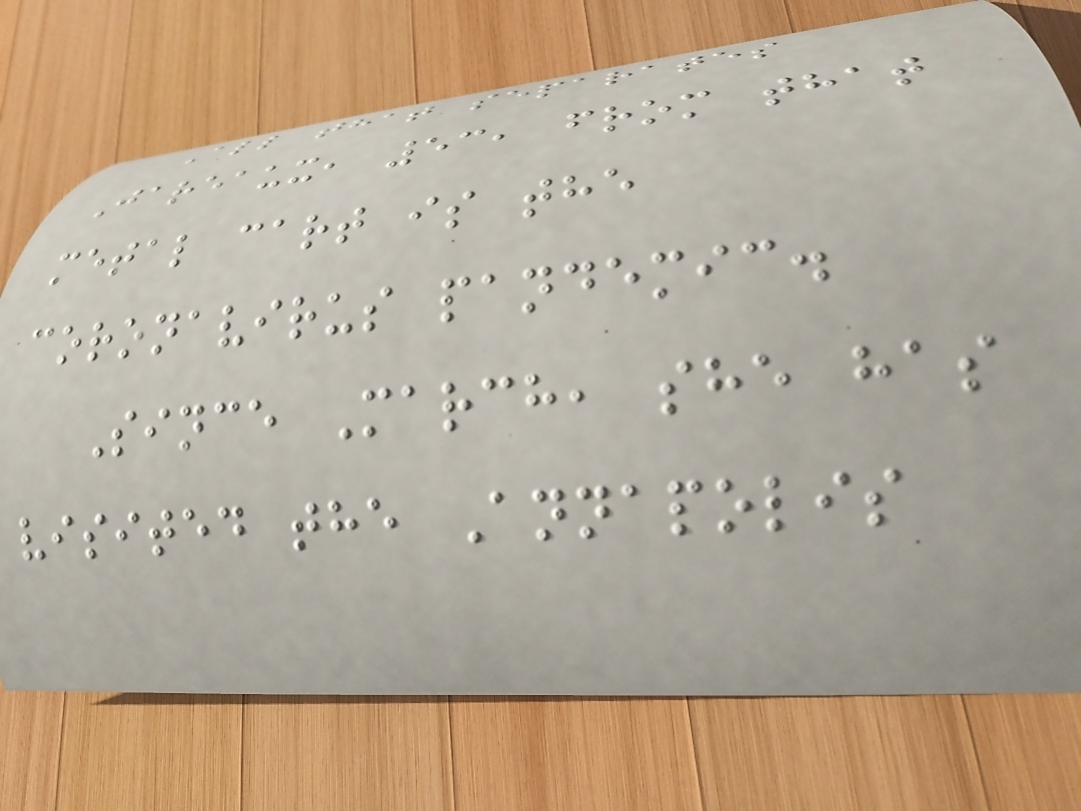All that separates
Jareaux, 53, from that
metal cart is the
coronavirus pandemic.
Since March, she has
visited the Annapolis
